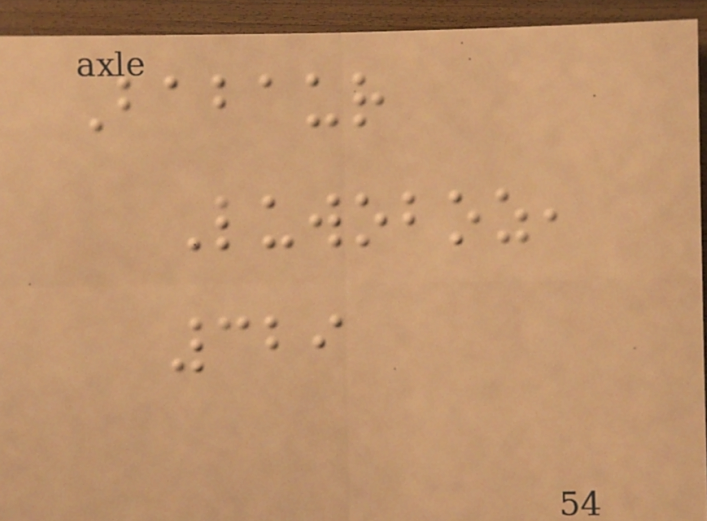Babaur
Luwoboz,
329
